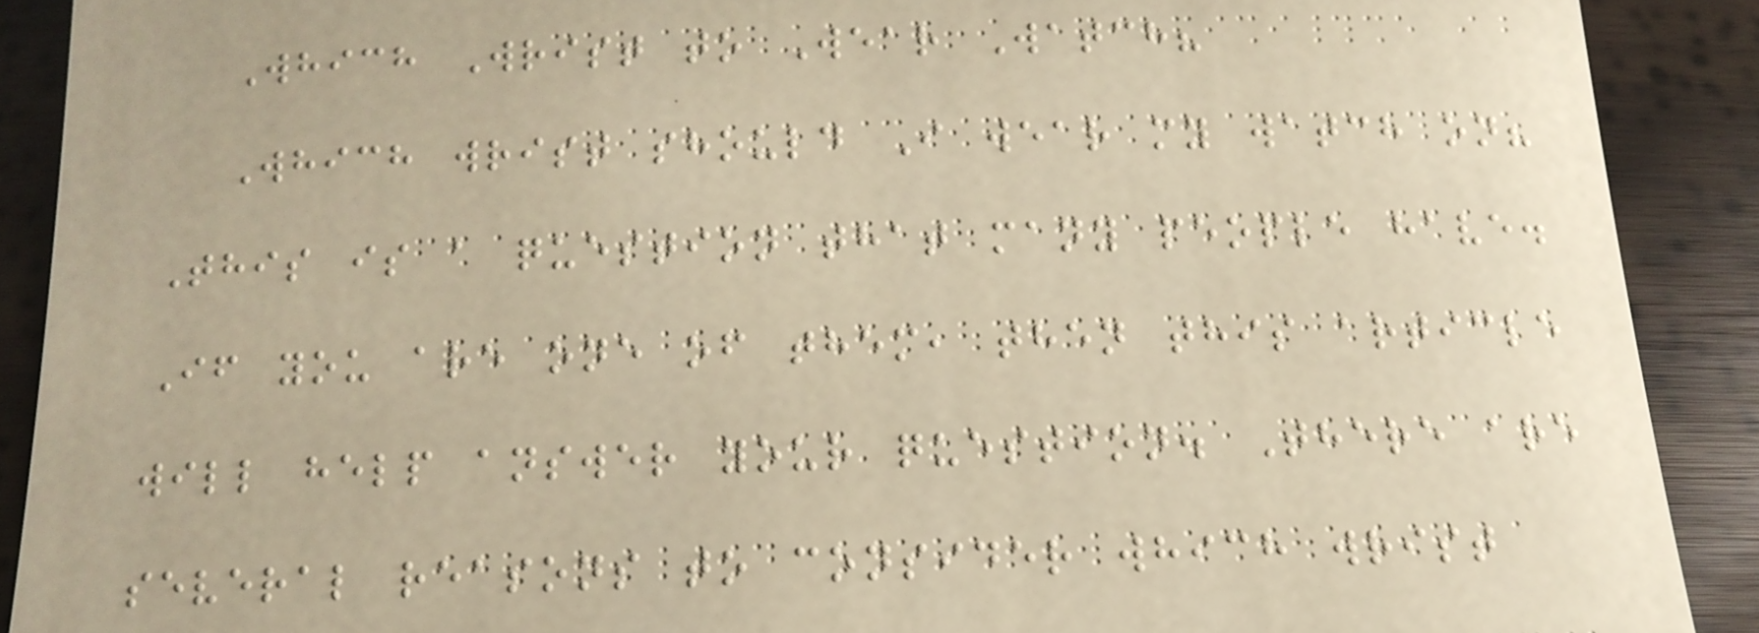Which Wrist to Wear Watch?
Which wrist should I wear my watch on?
This is a question that many people have.
If you are one of them, then this article
will help answer your question. There are
several reasons to consider which wrist
